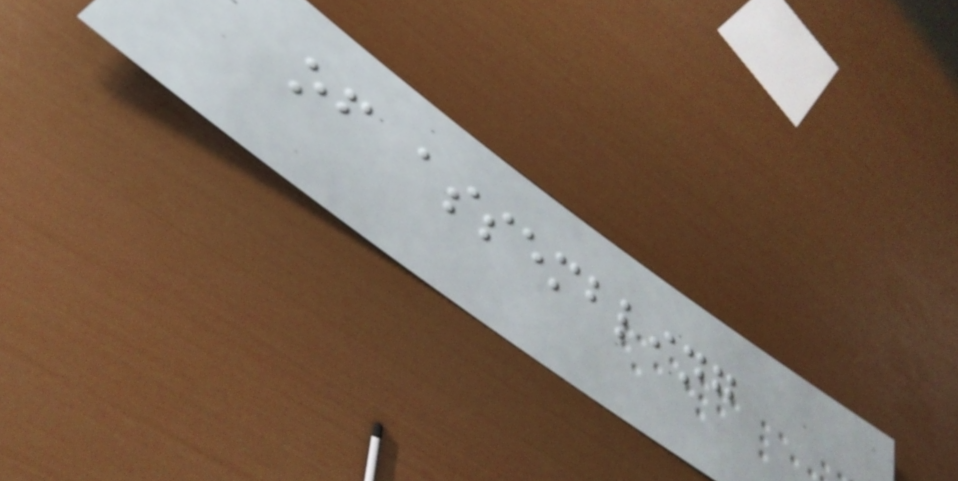of assembling
